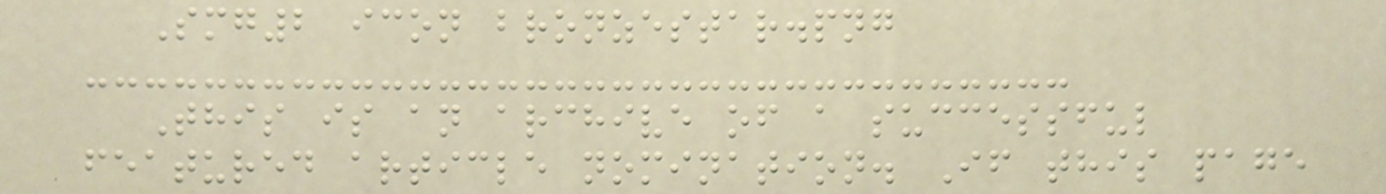Smg2 icon bronzestar.png
This is an archive of a successful
featured article nomination. If this page
